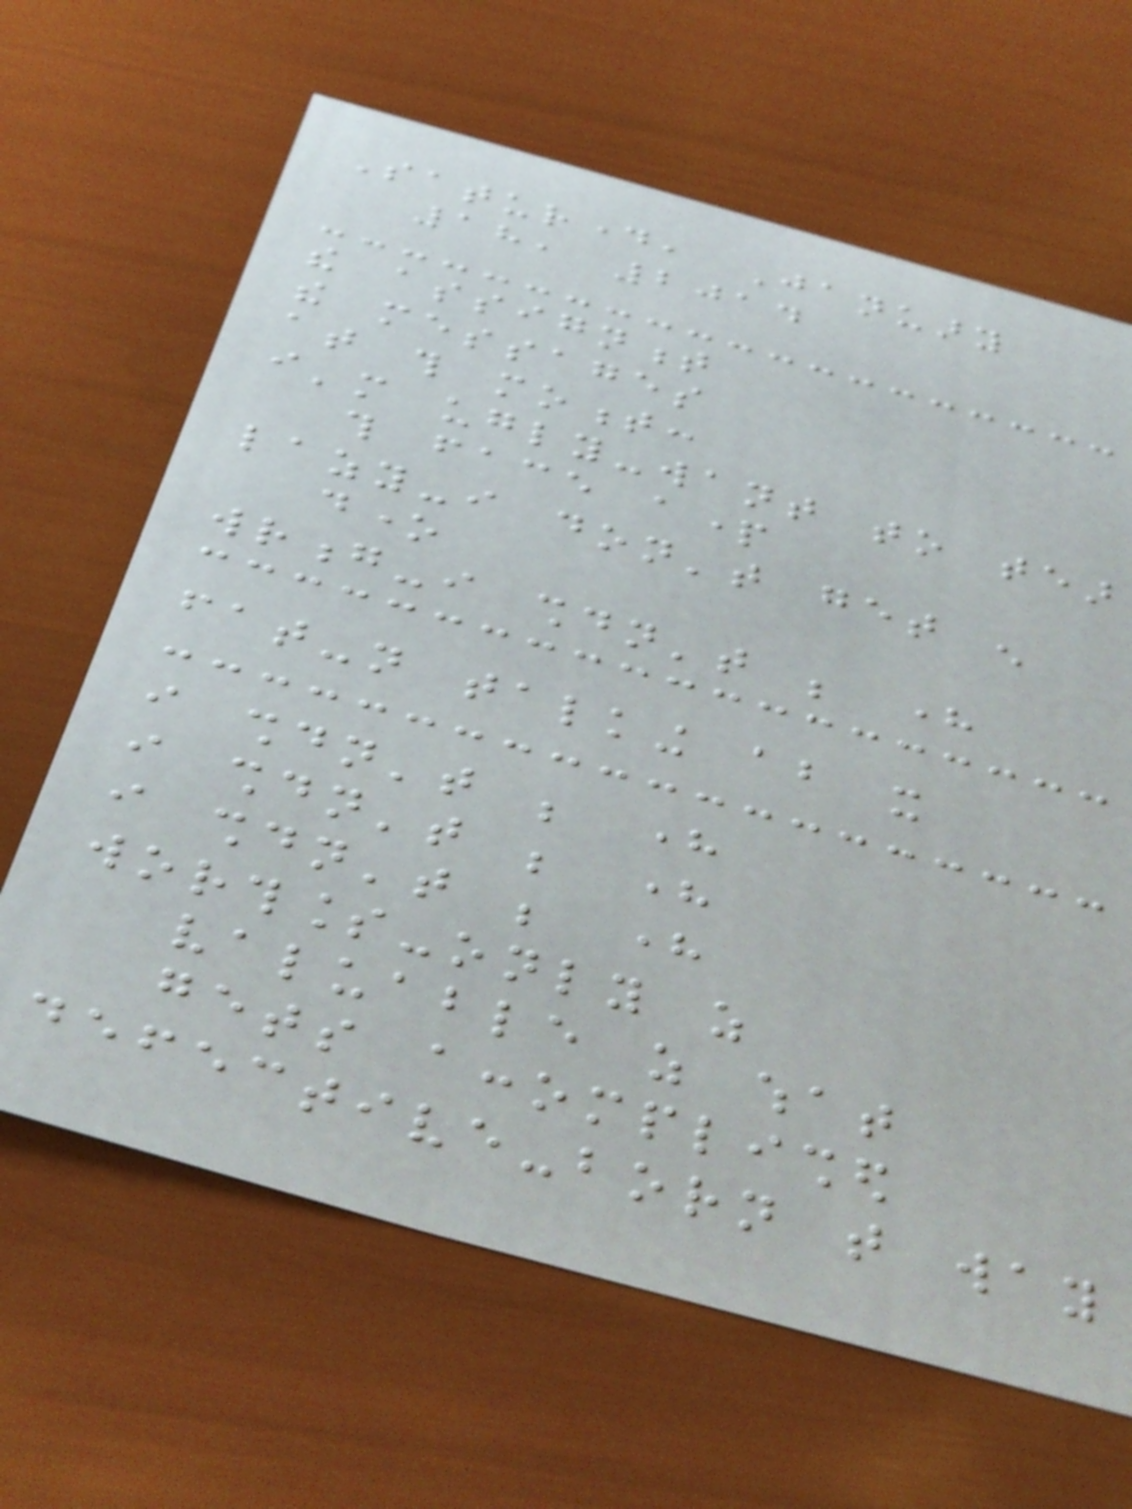Saturday, January
18, 2014
the assignment
the messages
at this moment:
i'm ugly-want to tear
this face apart
lazy-i don't get enough
done
wrong-i shouldn't be here
fat-not talking about it
i shouldn't be here
i shouldn't be here
i shouldn't be here
worthless-only as
valuable as what
gets accomplished
defective-born that way
